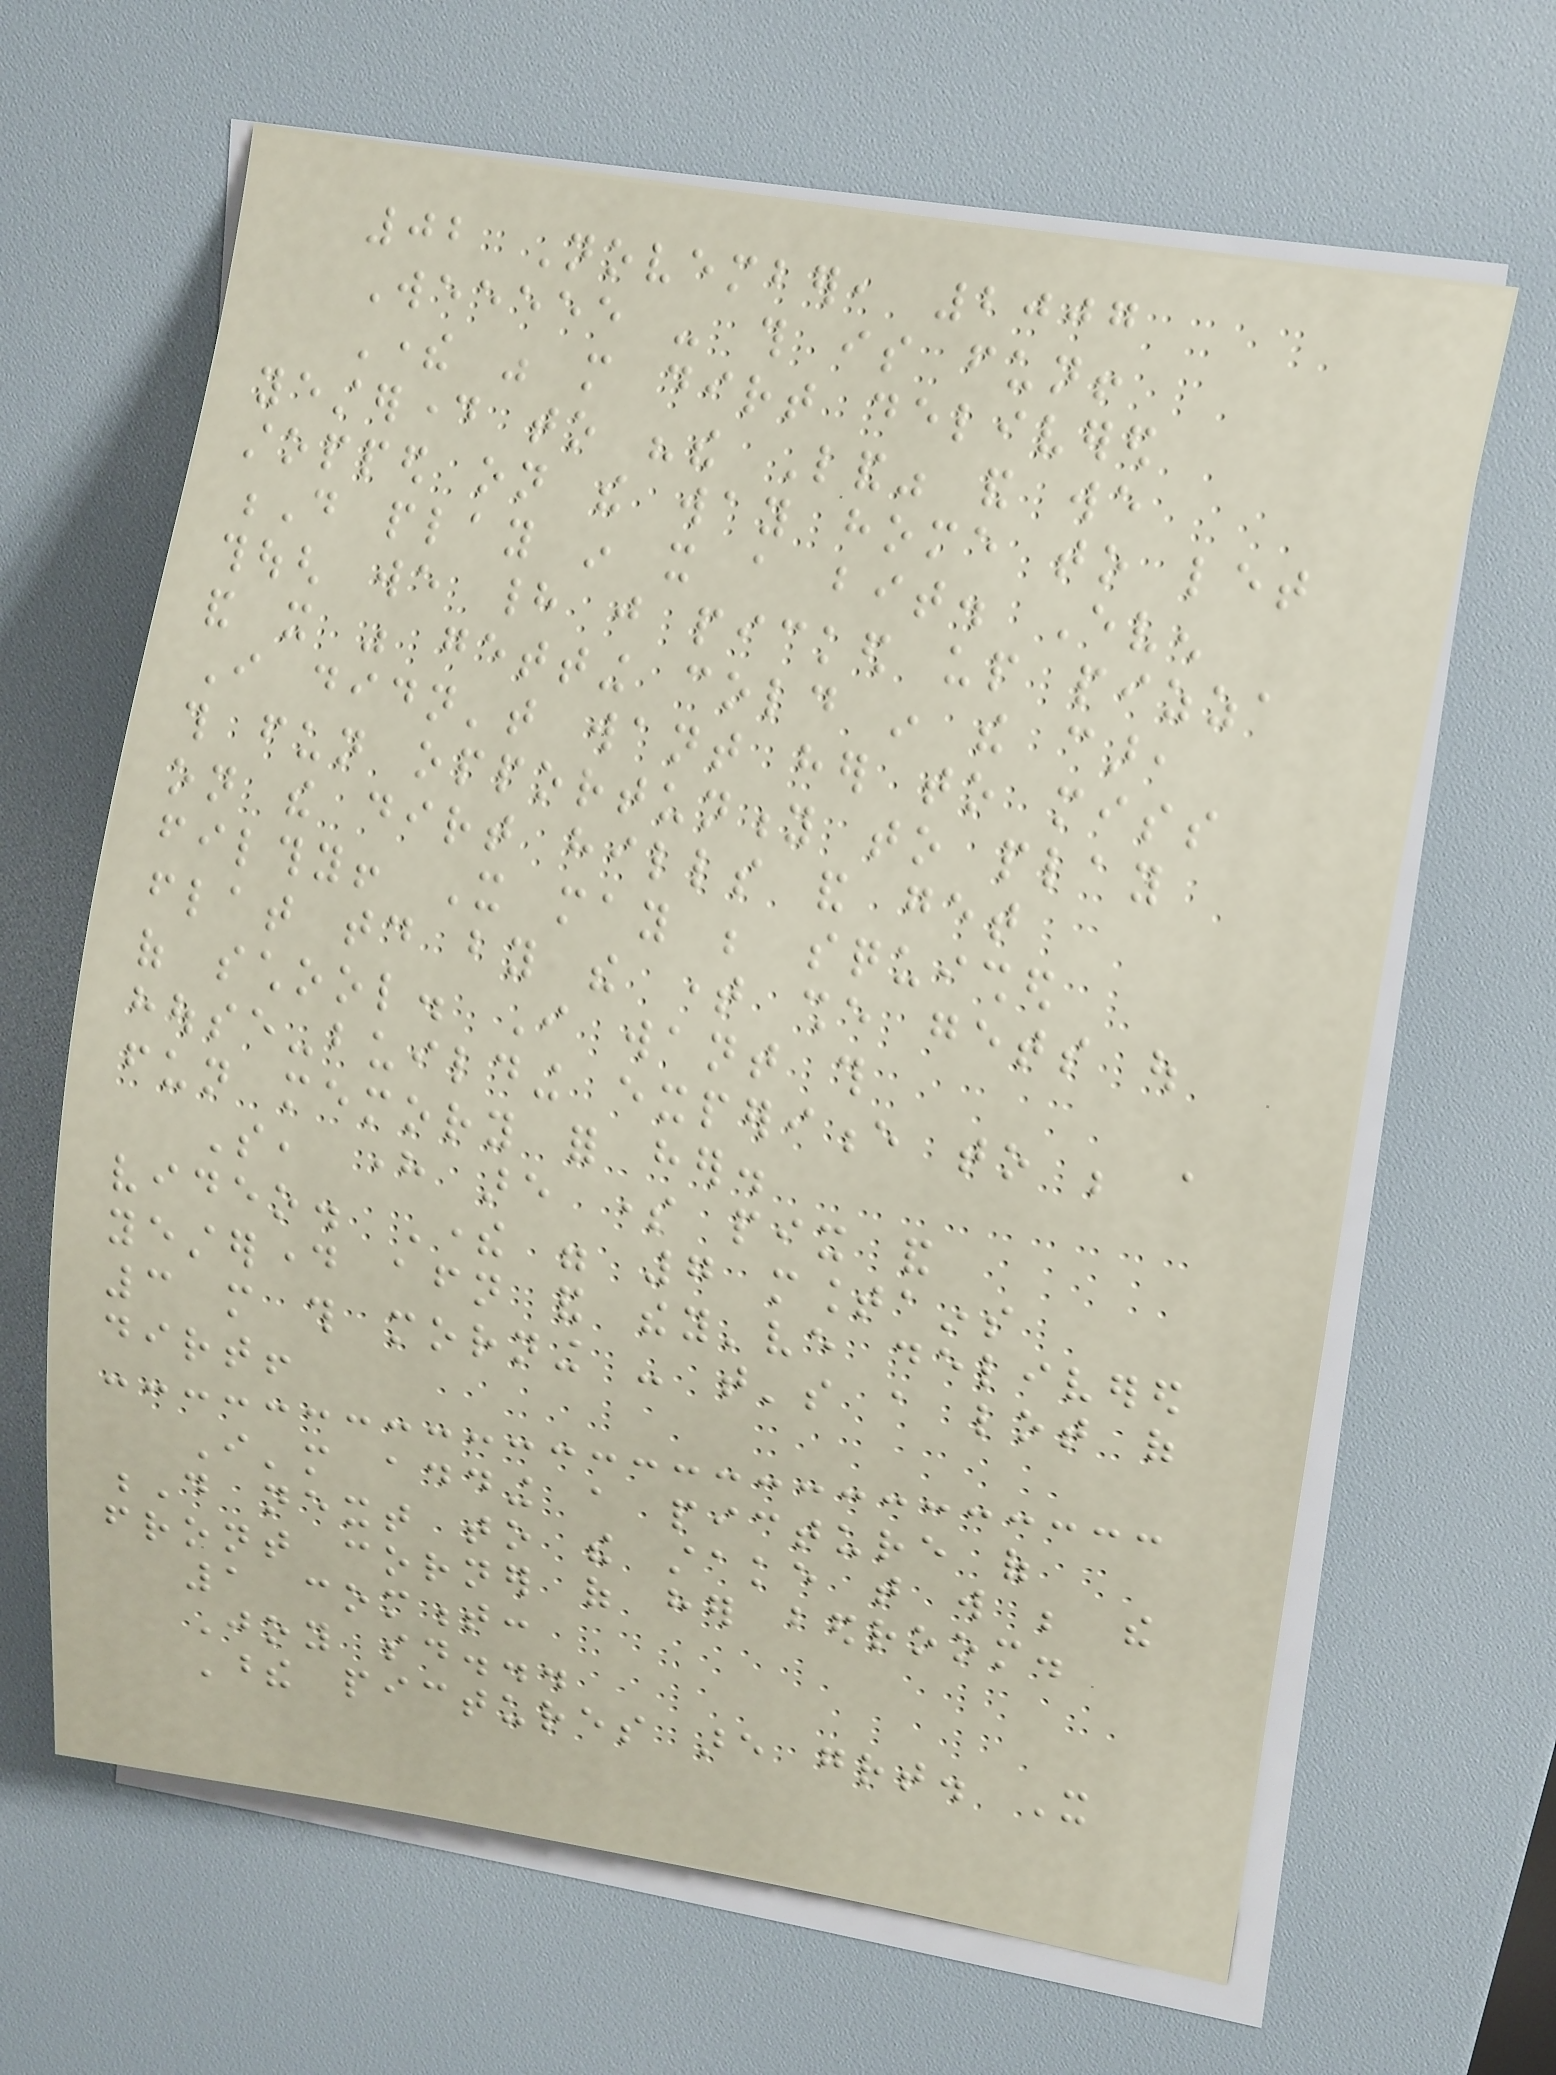02 November, 2007
Weeeee - this is fun!
There was more dirt delivered
yesterday to "the Land" and we
stopped on the way home to let
D play in it a bit. Even
though we had just picked up pizza
and it was getting cold in the car,
I didn't want her to miss
this fun opportunity to play
on the dirt hills and get
filthy! It may be squished
flat today by the time she gets out
of school. I want this
house-building experience to be a
fun memory for her.
So, here are some pix and
video. There were 7 mountains
yesterday afternoon and they've delivered
3 more this morning - that's a lot of
dirt!
I'm adding a picture of
D next to the stake that will be the
front corner of her bedroom.
1 comment:
Joy said...
These pictures are great. It
